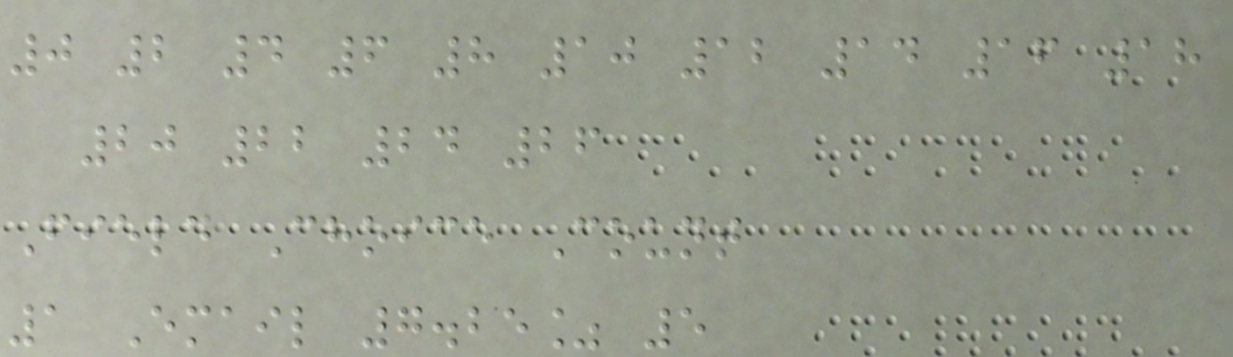0 2 4 6 8 10 12 14 16 18
20 22 24 26
Field Choice Count
1 Email 7.25% 5
